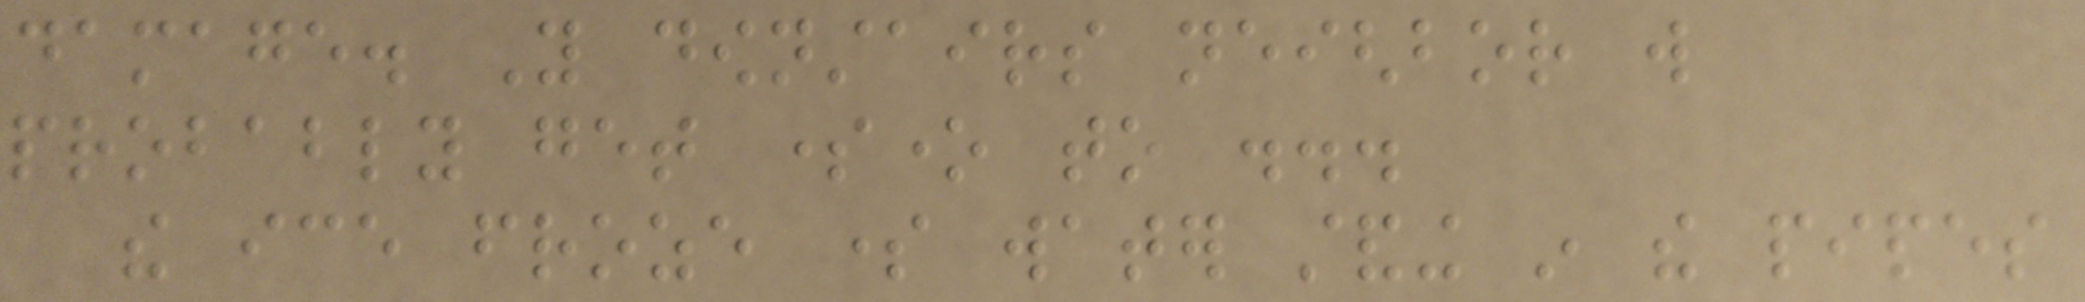damage. You downstairs neighbor will
probably get someone to ...
the ice froze some water standing in the pipes
